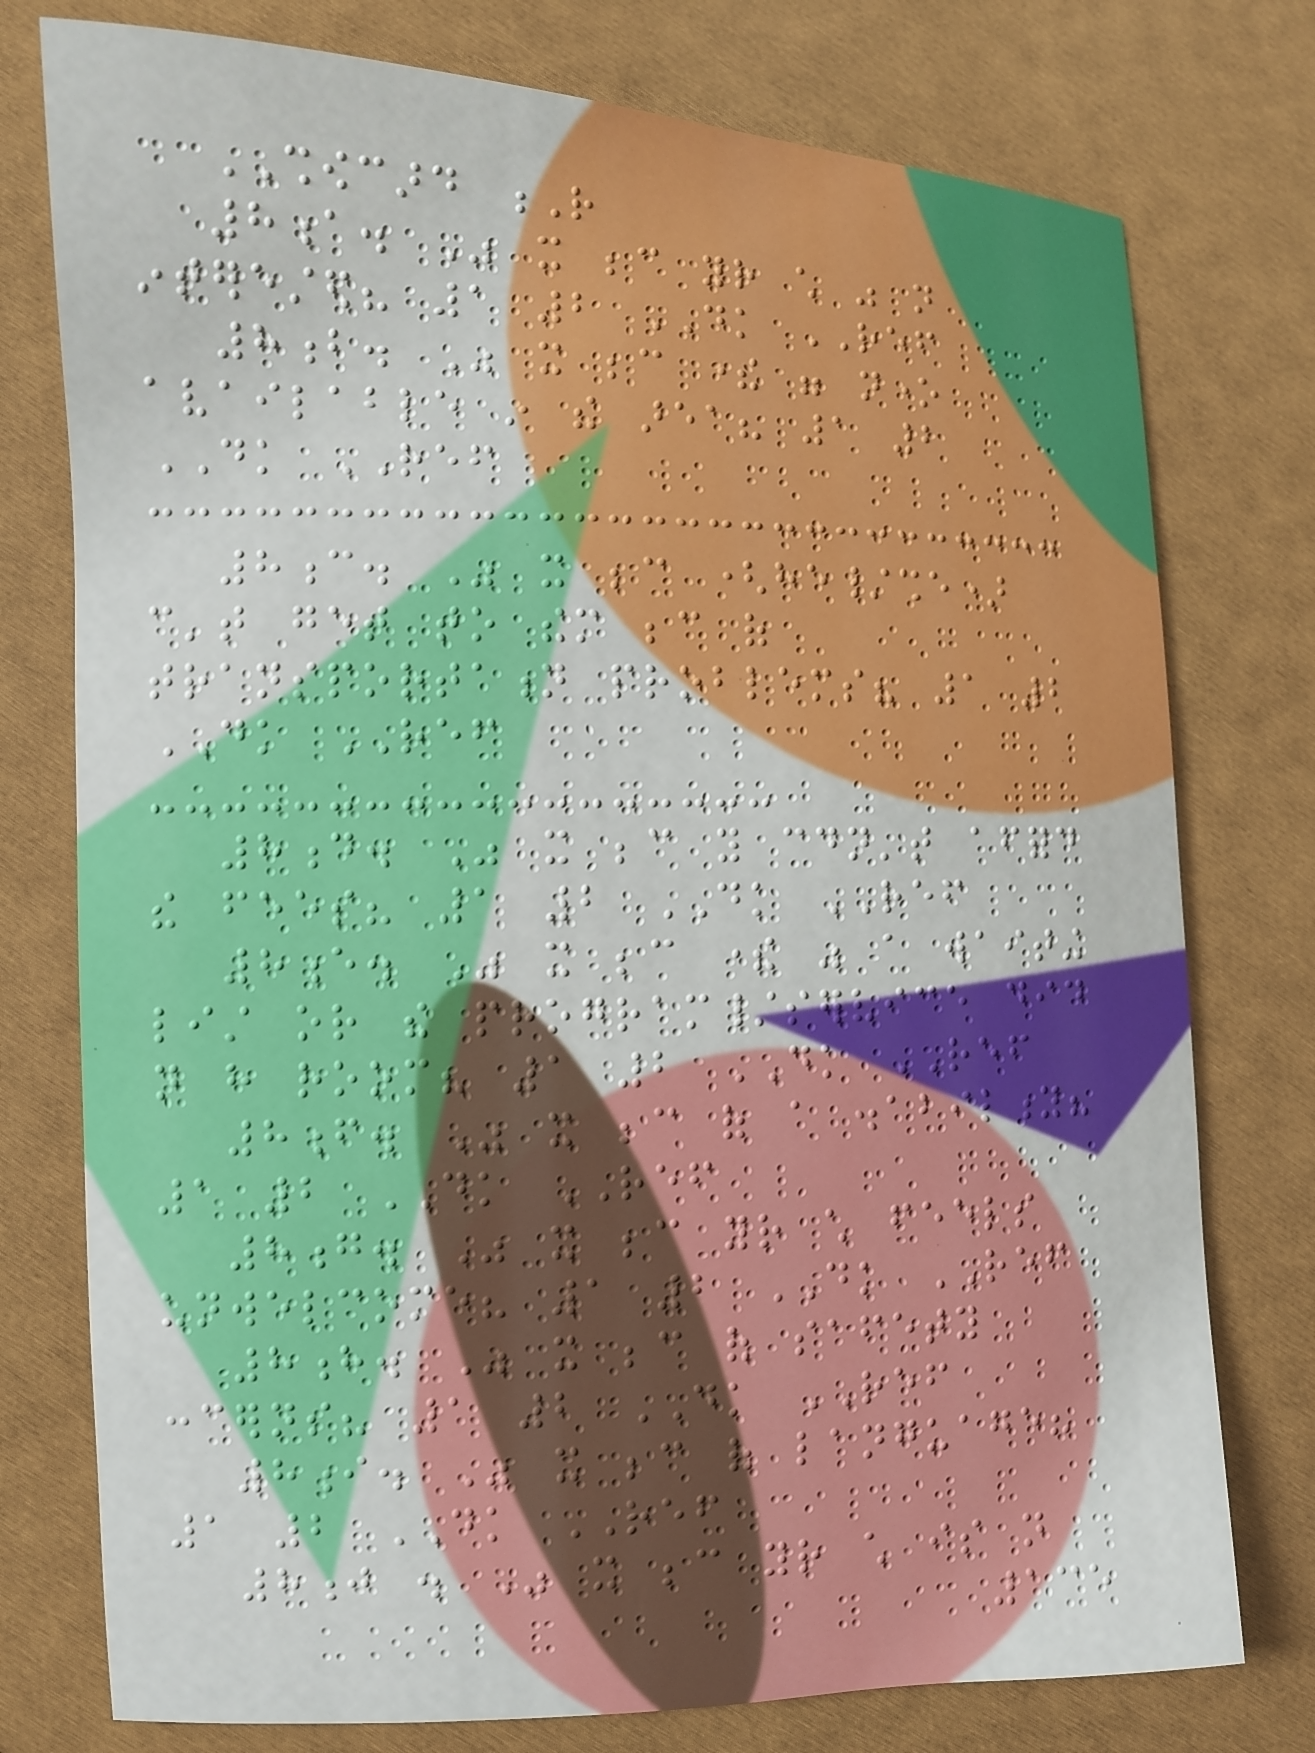SHOWCARD R
8a. Was it because your child was not
interested? 1 2 DK REF
8b. Was it because there were none
available in the area? 1 2
DK REF
8c. Was it because (he/she)
can't get to them because of
transportation problems? 1 2
DK REF
8d. Was it because you couldn't afford
the fees? 1 2 DK REF
8e. Was it because there was a waiting
list or the program/service did
not have room? 1 2 DK REF
8f. Was it because of a disability?
1 2 DK REF
8g. Was it because your child feels
unwelcome? 1 2 DK REF
8h. Was it because of safety
concerns? 1 2 DK REF
8i. Was it because of language?
1 2 DK REF
8j . Was it because your child is not
135
